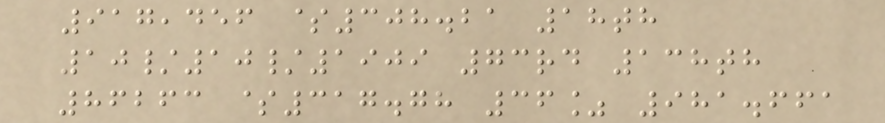917,456 $308.21 18th
10/10/1909 73rd 138th
86263 $317.78 36% 981.661
